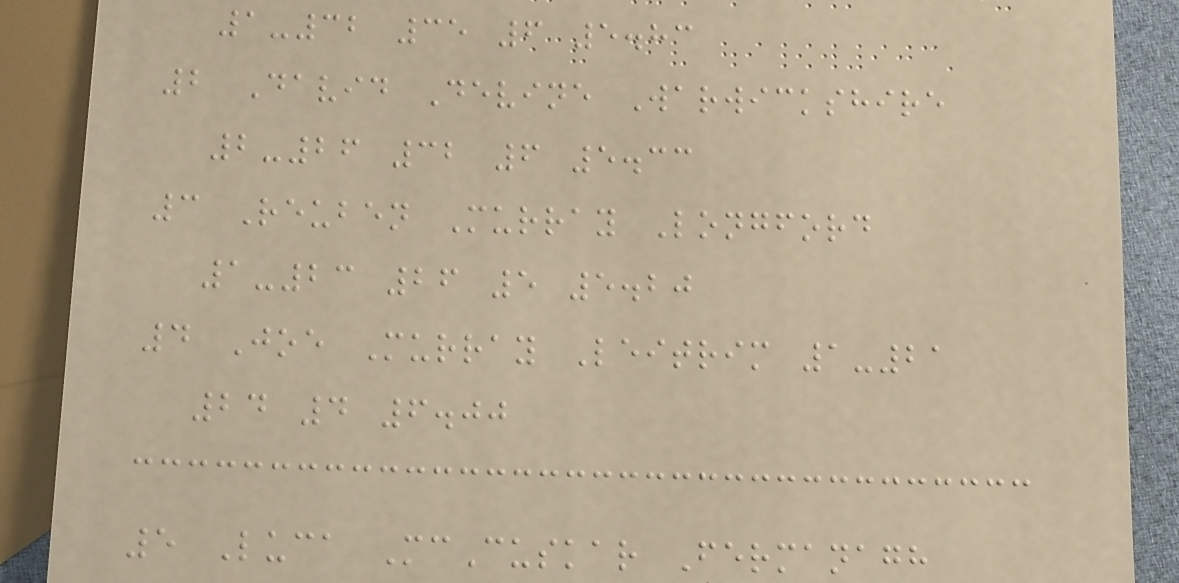1-32 35 6 5.83
2 David Devine Warwickshire
2-26 32 6 5.33
3 Reuben Murray Longford
1-23 26 5 5.20
4 Joe Murray Leitrim 1-21
24 4 6.00
5 Luca McCuskar Fermanagh
